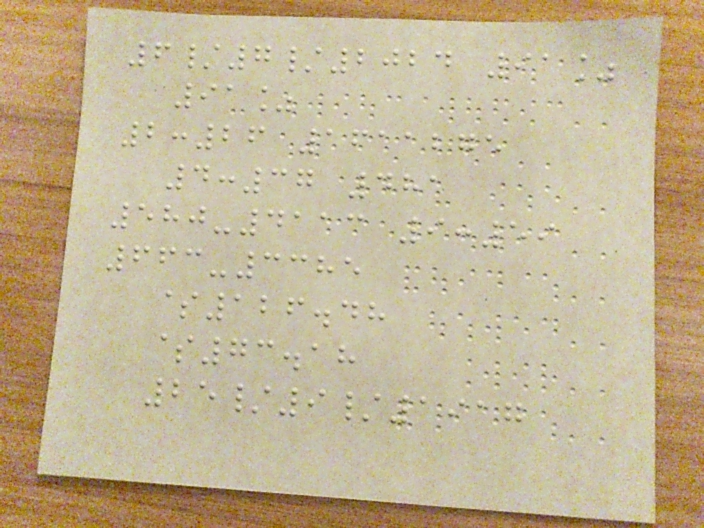6/7/2024 91%
91%
2:26 1611275
4:37 481
580-4113 9:59
663-3385
$126.48
$73.18
25/9/1917
